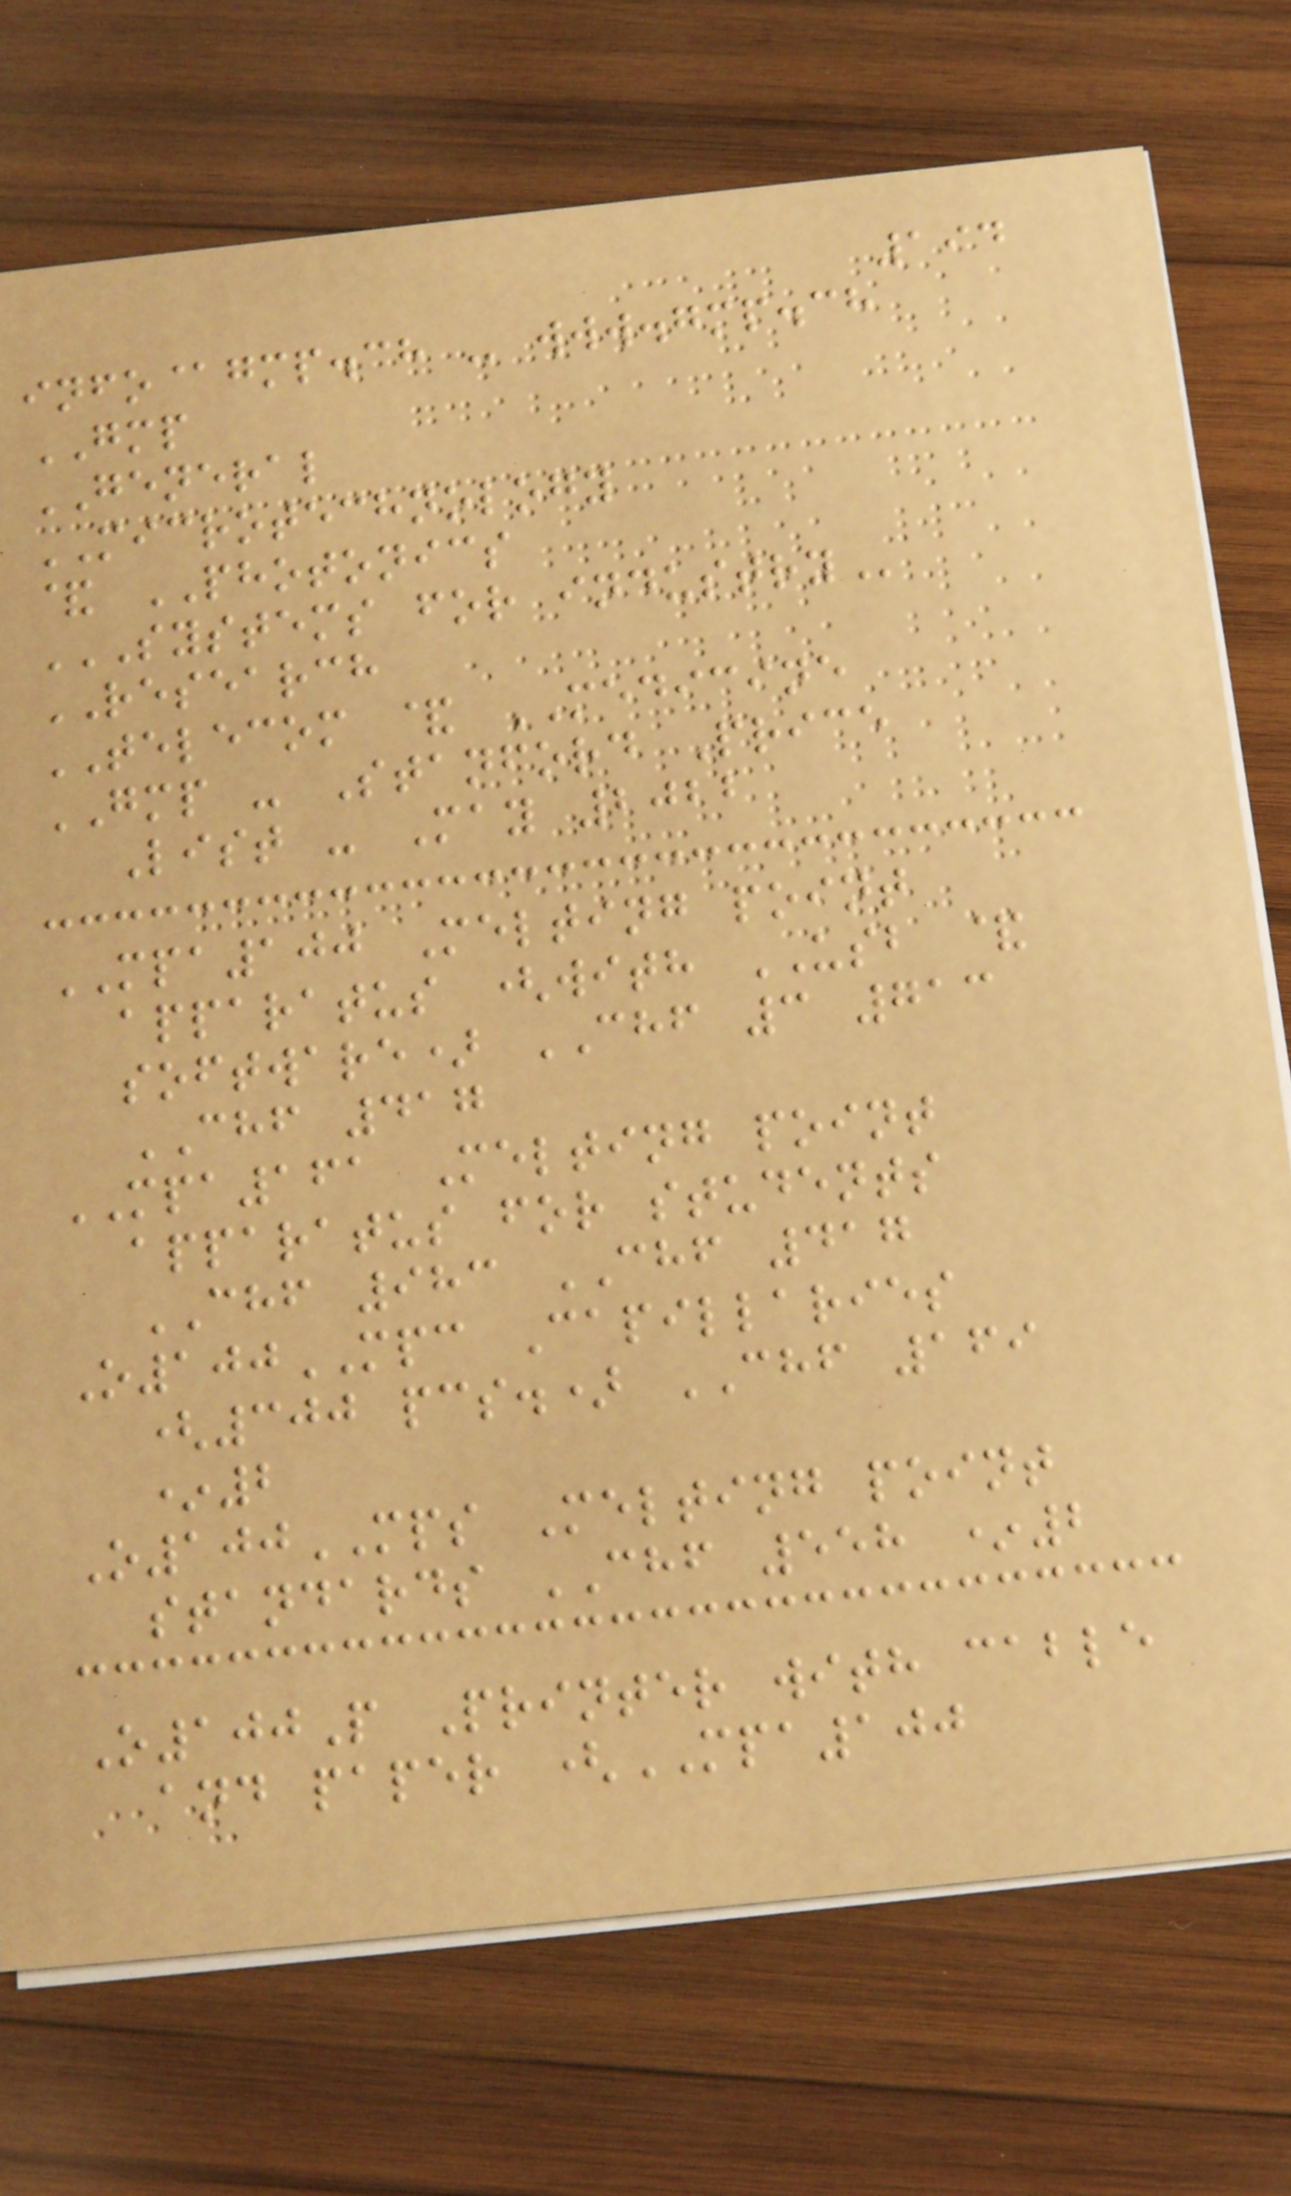194
info@gmp.ch - www.gmp.ch
GMP
GENERAL
MICROTECHNOLOGY
& PHOTONICS
SYSTEMS FOR INDUSTRY
RESEARCH
TELECOM & MEDICINE
GMP - Stanford Price
List - May 2022
MPA100 Melting point
apparatus (with USB &
software) CHF 3 713
CHF 417
MPA161 Melting point
apparatus for students
CHF 983 CHF 417
O100MPC Capillaries
(300 pcs.) CHF 169
*2
O100MPS Melting point
standards CHF 558 *2
O100P Printer with cable
and paper (MPA100
